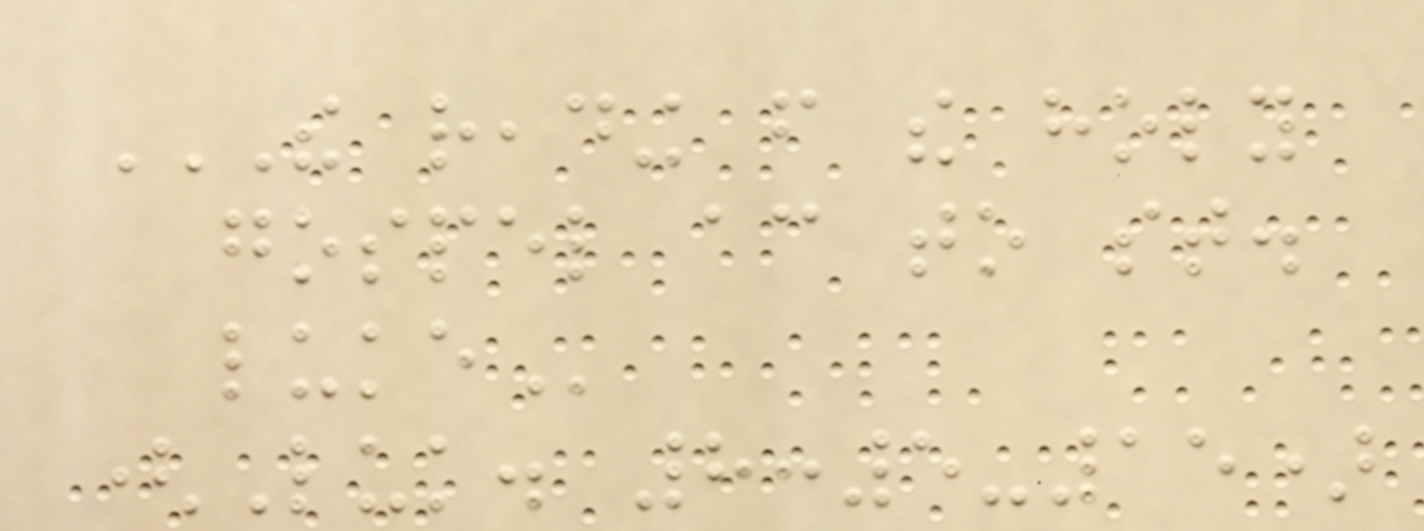THE READING FROM THE HOLY
GOSPEL ACCORDING TO ST.
LUKE
(Luk. 8:5-15)
